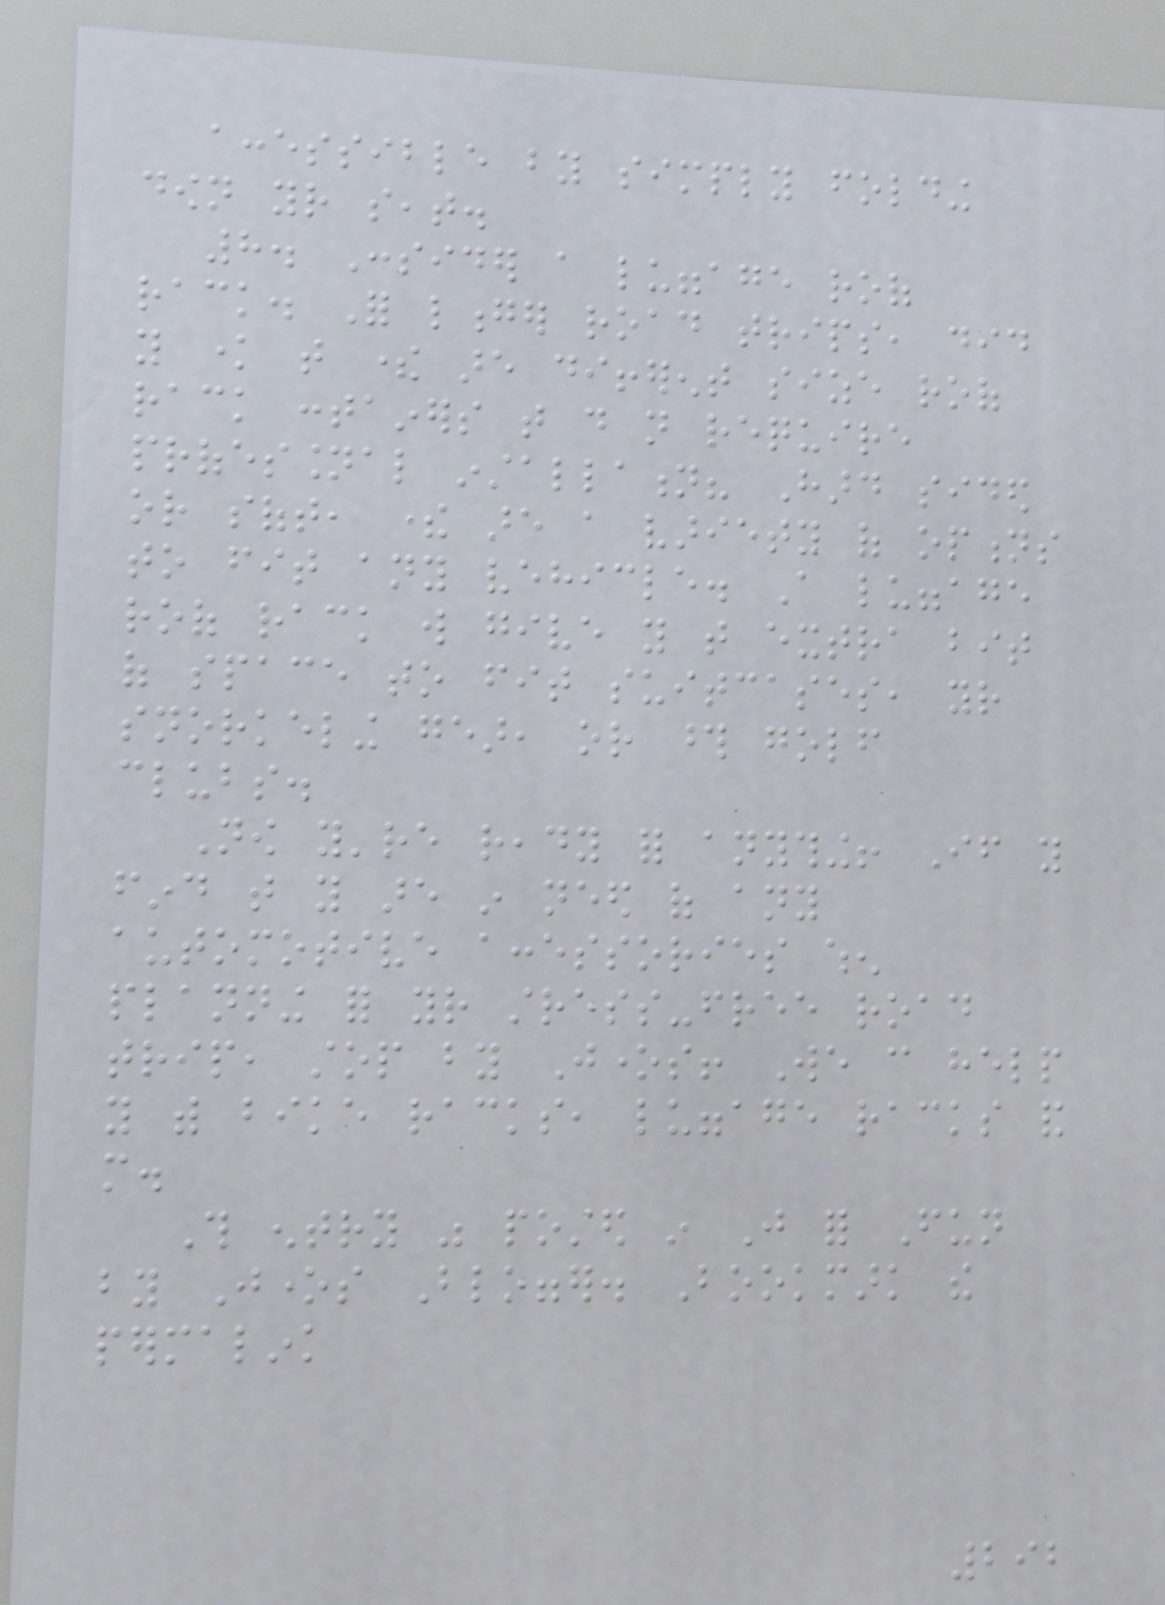accessible by simply folding
down your seat.
8. Consider a luggage roof
rack. For longer road trips, did
you know that there are different size roof
rack containers that do not require
professional installation? Hard sided
or soft, there are a variety of options
to fit any vehicle. A luggage
roof rack will give you that extra bit
of space to fit suitcases, your
snorkeling gear, or those golf
clubs.
Now you're ready for anything! If you
find that you are in need of any
automotive accessories when
planning for your stress-free road
trip, stop by Jones! We can help
you with bike racks, luggage racks and
more.
This entry was posted in Just for Fun
by Jones Blogger. Bookmark the
permalink
292
